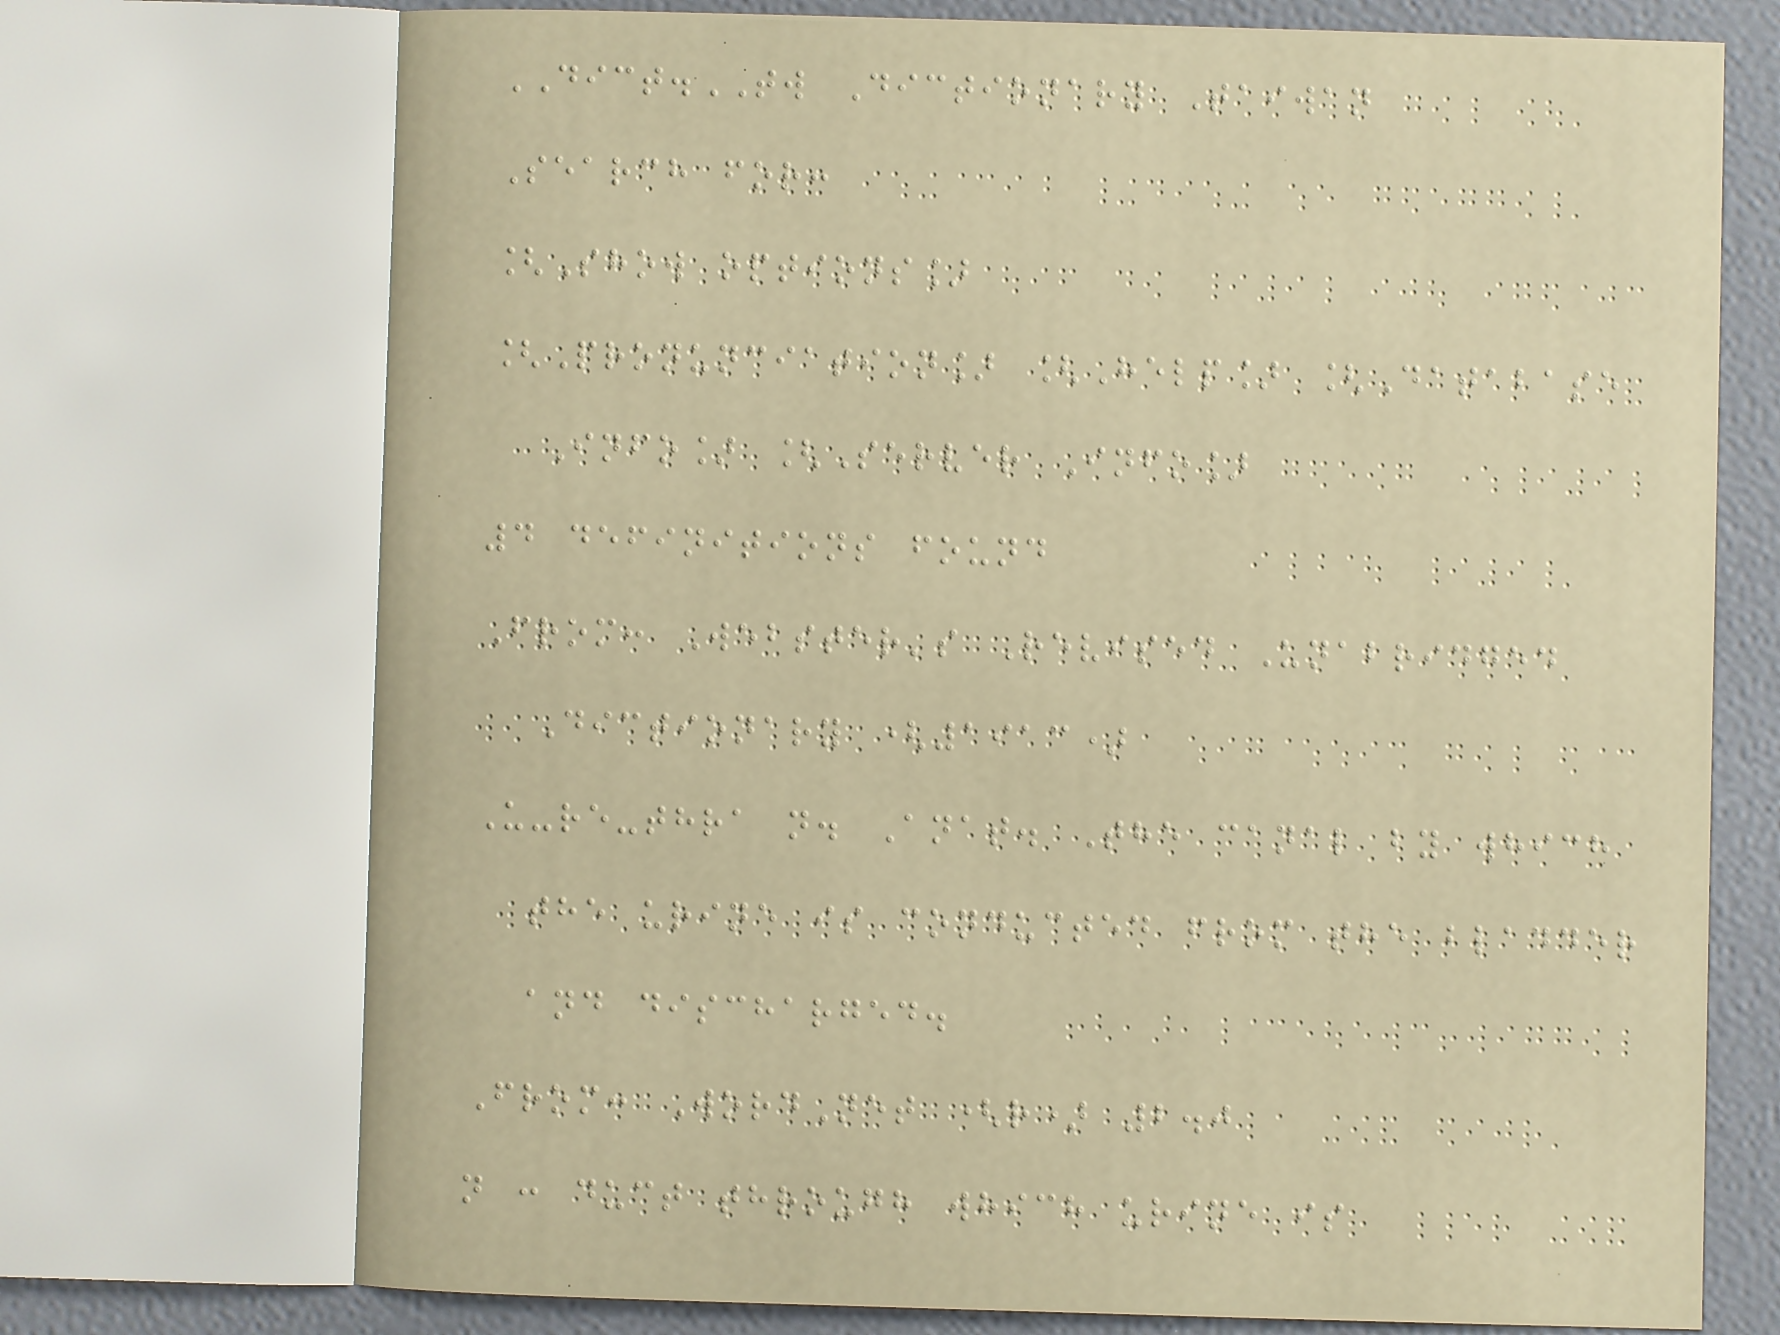DICT.TW Dictionary Taiwan
Search for:
[Show options]
[Pronunciation] [Help] [Database
Info] [Server Info]
4 definitions found
From: Webster's Revised Unabridged
Dictionary (1913)
U-re-thra n. Anat. The canal by which
the urine is conducted from the bladder
and discharged.
From: WordNet (r) 2.0
n : duct through which urine is
